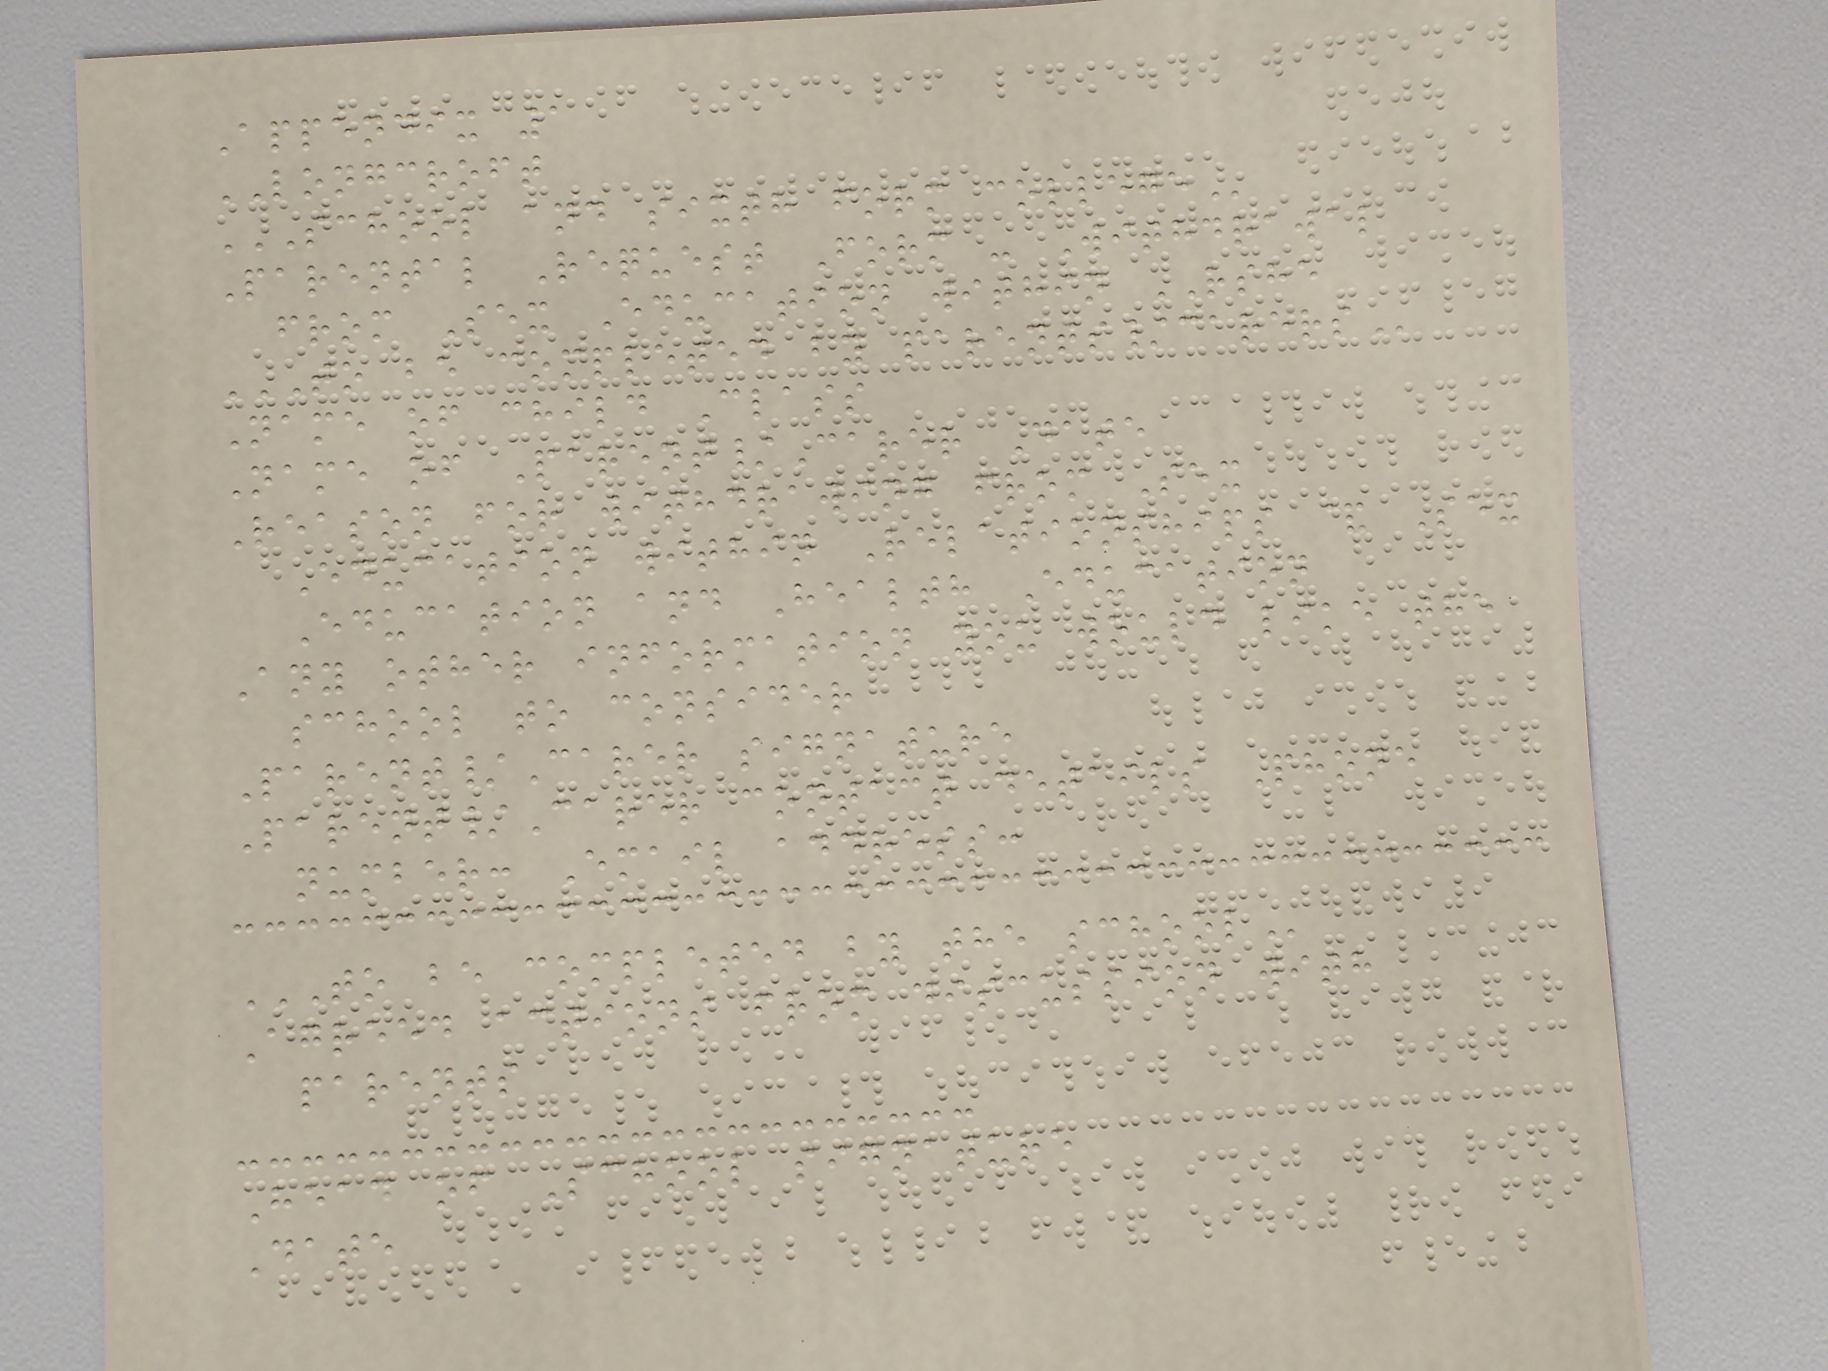Appendix 1
LONGCROFT
SCHOOL AND SIXTH FORM COLLEGE
Parental Request Form - Withdrawal
from Sex Education within RSHE
TO BE COMPLETED BY PARENTS/CARERS
Name of child Class
Name of Parent/Carer Date
Reason for withdrawing from Sex
Education within Relationships & Sex
Education and Health Education
Any other information you would like the
school to consider
Parent/Carer signature
Parent/Carer contact details Phone
number: Email address:
TO BE COMPLETED BY THE SCHOOL
Agreed actions from discussion with
parents
Head of School signature
Date
